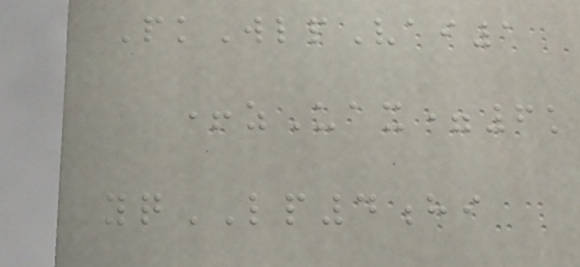PkWlpVai1
+zUax=6k
yqLP4hi
